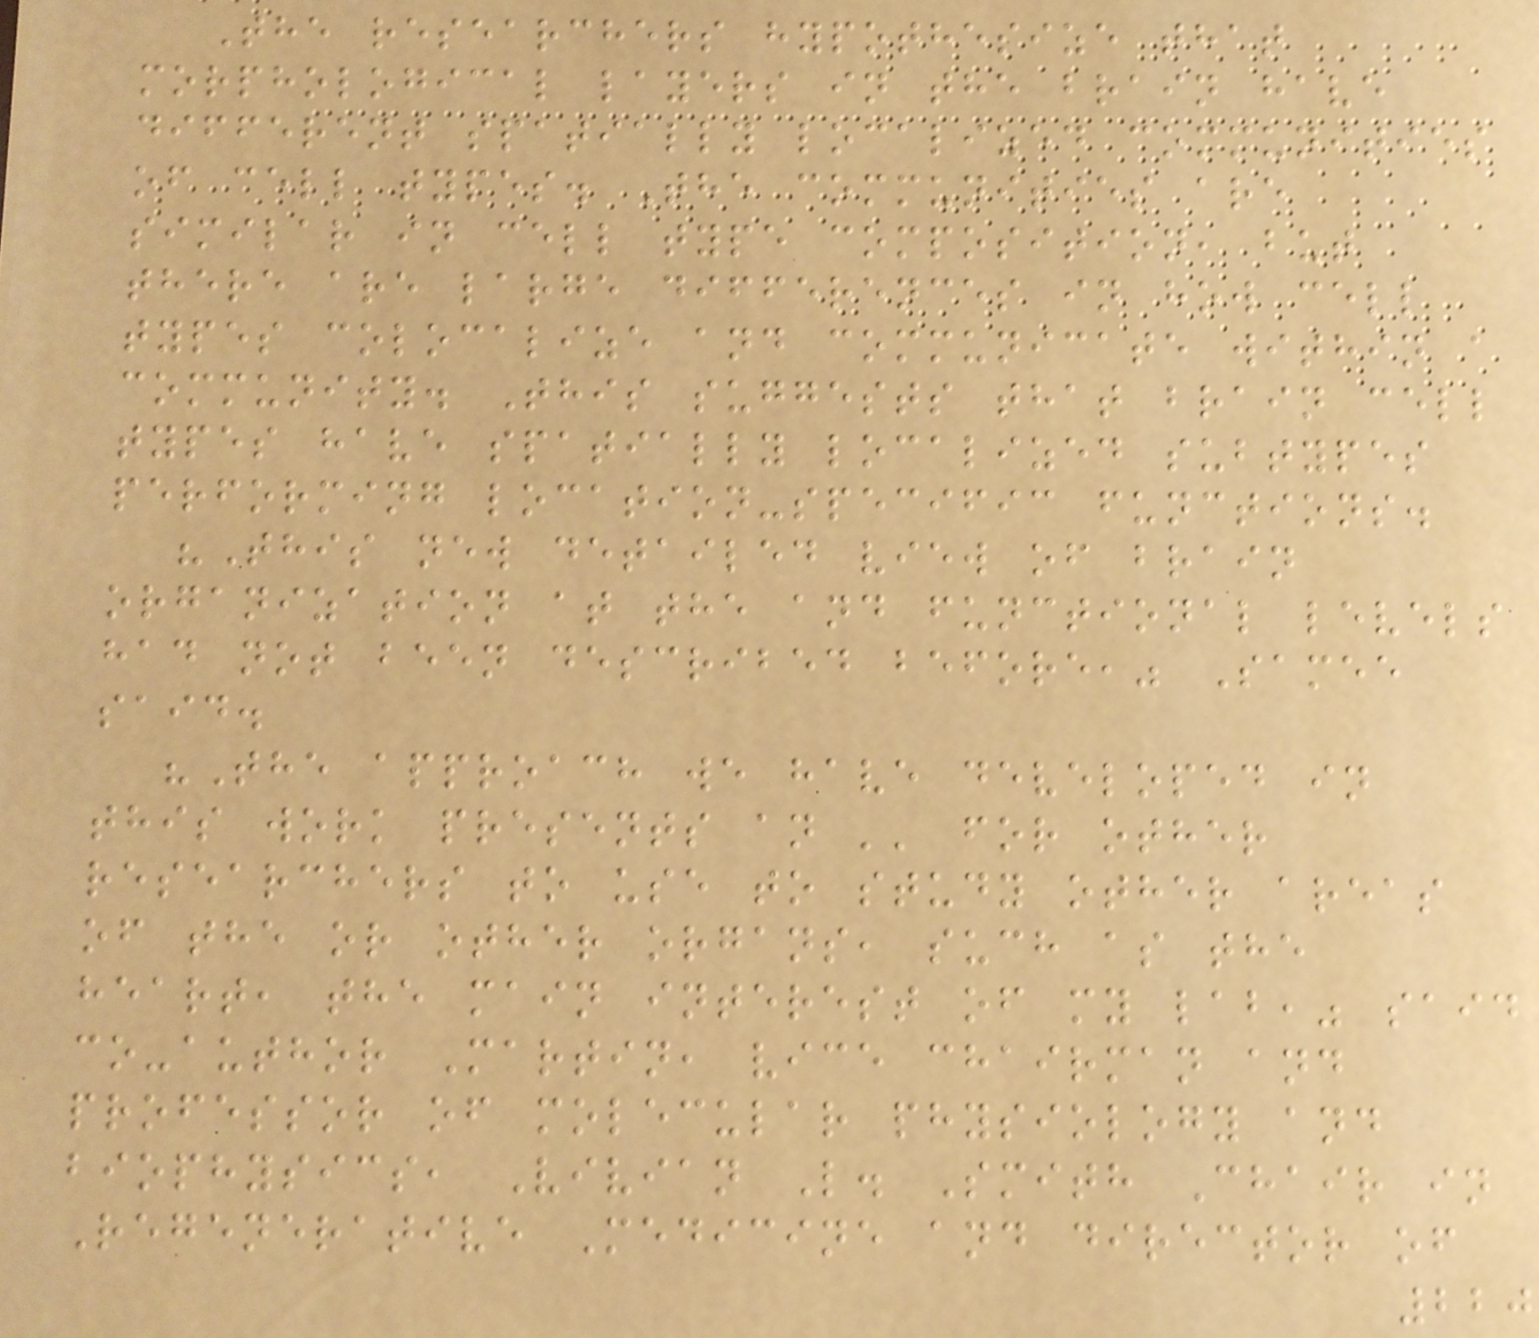The researchers hypothesize that
morphological layers in the brain have
different spatially localized communities
of cell types. The communities are
similar in cell type composition, but
there are large differences in how cell
types colocalize and communicate within a
community. This suggests that brain cell
types have spatially localized subtypes
performing location-specific functions.
"This new detailed view of brain
organization at the and functional levels
had not been described before," Samee
said.
"The approach we have developed in
this work presents an '' for other
researchers to use to study other areas
of the or other organs, such as the
heart, the main interest of my lab," said
co-author Martin, vice chairman and
professor of molecular physiology and
biophysics, Vivian L. Smith Chair in
Regenerative Medicine and director of
220
